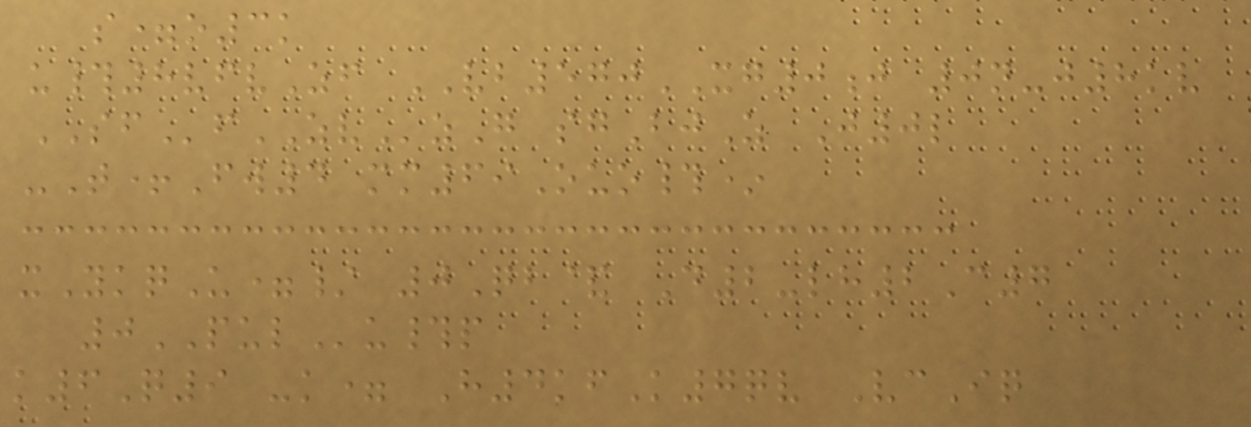s=o3k
u#8vfvZf VB570XG0j 0n-j8kv
SFfZVzG sgBjZ J0l
-T+Fw4 mm69Ouo#*
xYkqU=/ 0Qb& D2-lh2C7
0PULu#p
k6Q9 -k= H4kfK7qv VcIq
